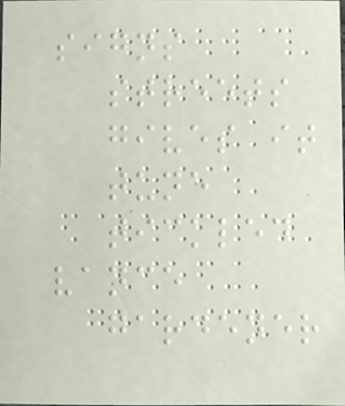signs
streets
gives it
tune
tickled
vance
gardener
